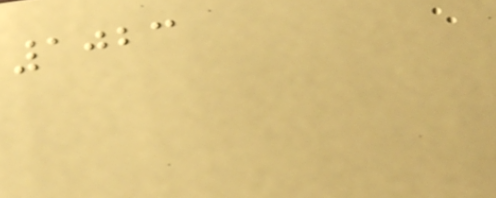1023
